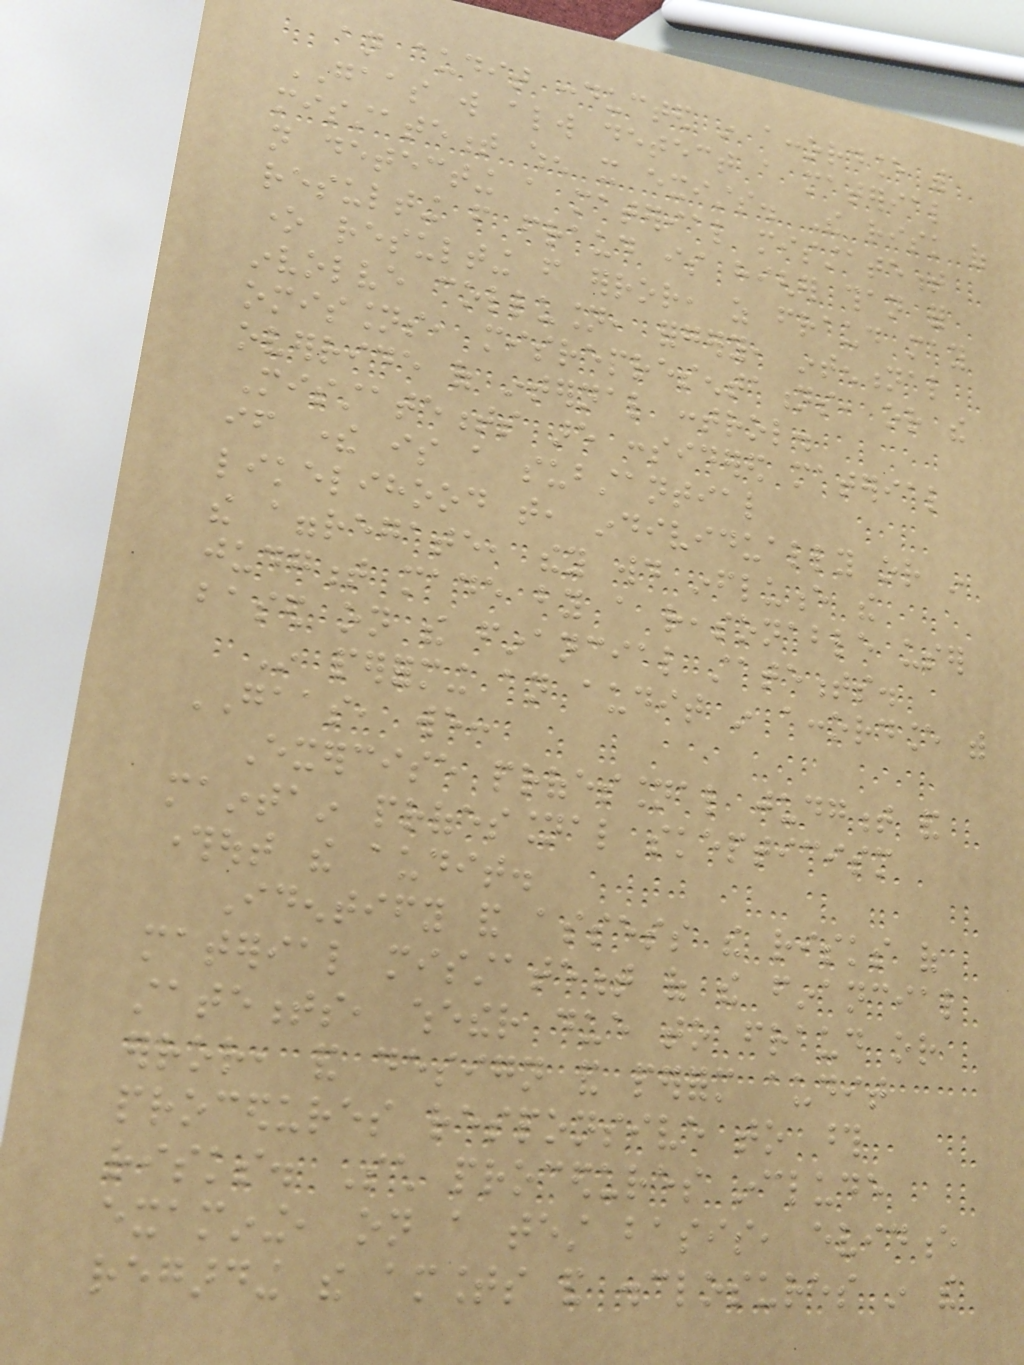an audit conducted in accordance with
GAAS will always detect a material
misstatement when it exists. The risk of
not detecting a material misstatement
resulting from fraud is higher than for
one resulting from error, as fraud may
involve collusion, forgery, intentional
omissions, misrepresentations, or the
override of internal control.
Misstatements are considered material
if there is a substantial
likelihood that, individually or in
the aggregate, they would influence the
judgment made by a reasonable user
based on the financial statements.
In performing an audit in accordance with
GAAS, we:
Exercise professional judgment and
maintain professional skepticism
throughout the audit.
Identify and assess the risks of
material misstatement of the financial
statements, whether due to fraud or
error, and design and perform audit
procedures responsive to those
risks. Such procedures include
examining, on a test basis, evidence
regarding the amounts and disclosures in the
